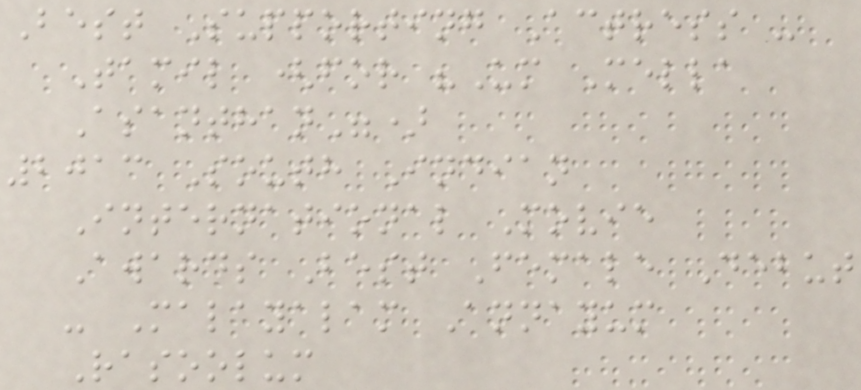Best Supporting Actress -
Tamil (for "Um Mella
Asanthan")
2013 South Indian
International Movie
Awards Best Female Debut
- Malayalam Annayum
Rasoolum
